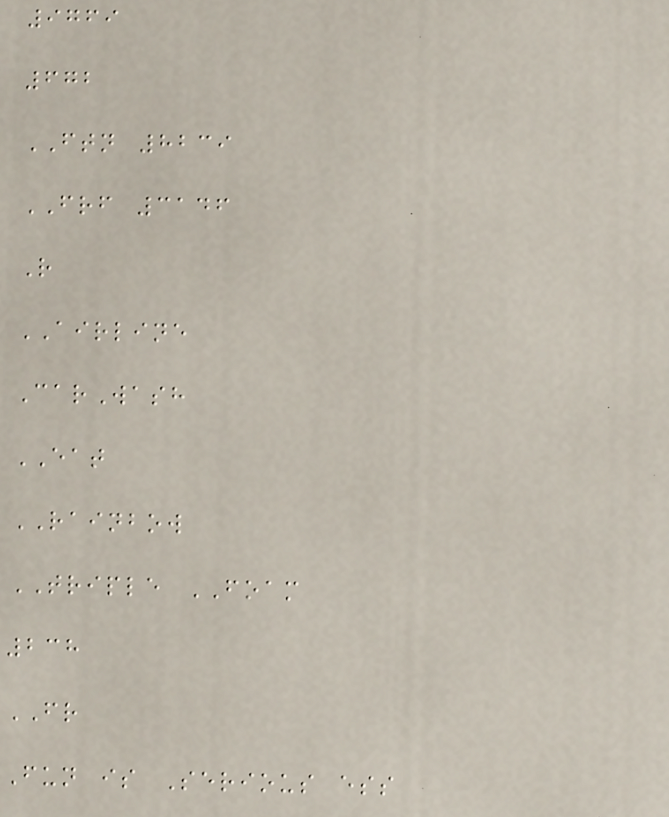9769
672
FTN 8239
FRF 3146
R
AIRLINE
CarWash
EAT
RAINBOW
TRIPLE FOAM
238
FR
Fun is Serious ess
